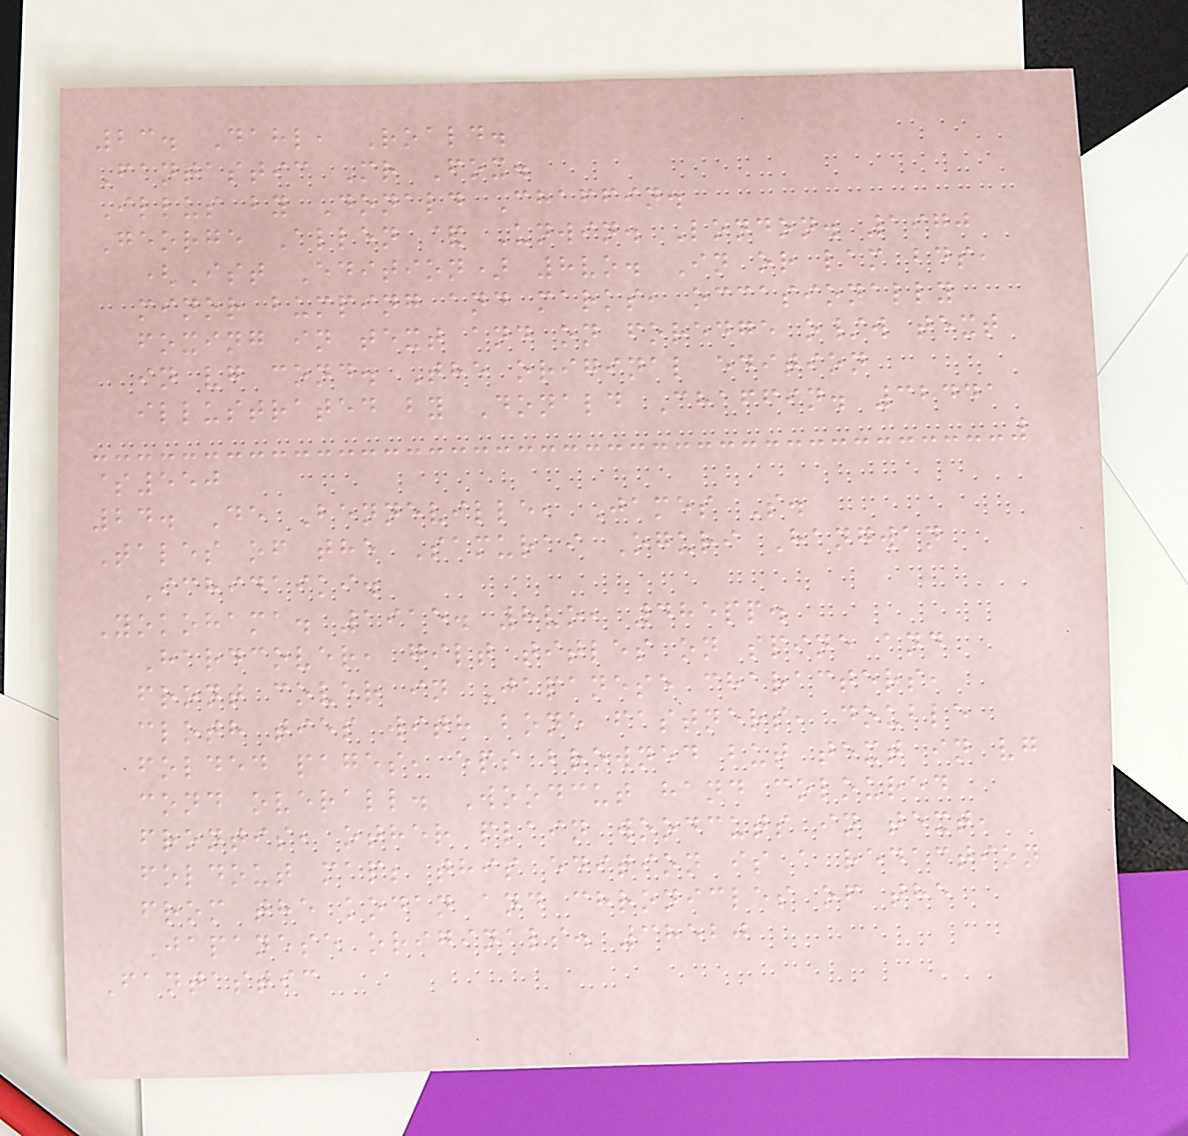23. Dahl, Roald.
Fantastic Mr Fox.
Illus by Donald Chaffin.
George Allen & Unwin. London. 1970
(Ist Edition) 8vo. In or lam bds,
minor bumping and marks, occasionally
foxing in text and on foredge o/w text
in vg cond. The original edition
illustrated by Donald Chaffin. 32441
$550
24. De Benneville, James S.
Tales of the Samurai Oguri Hangwan
Ichidaiki.
Yokohama. 1915. 8vo, 485pp.
Hardcover, gilt titles on spine and
front cover in Japanese characters,
cloth ties with bone fastners, double
folded pages, eps browned but text in vg
cond overall. Woodcut hand coloured
frontis, other plain woodcuts in text,
foldout map; this edition is a redaction
from the kodan and chronicles of the
Japanese originals. 38520
Fantastic
